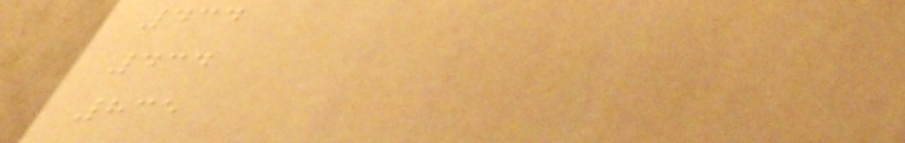434
434
835
